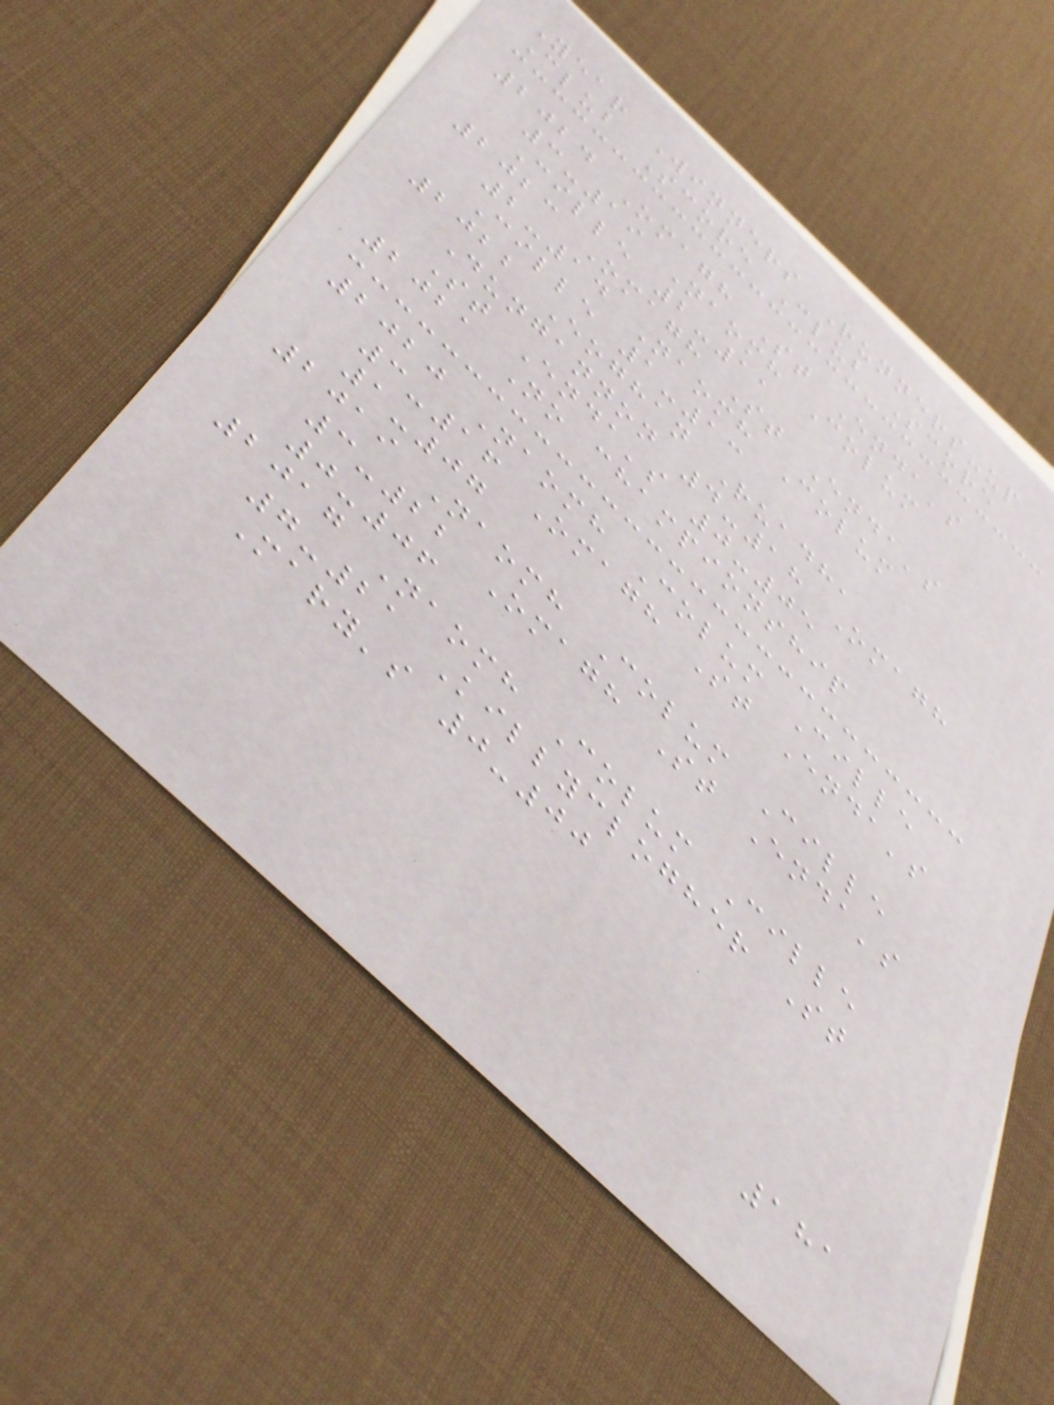Year Winners Runners-up
Club Score Club Score
2024 Omagh St Enda's
3-19 Naomh Colum
Cille 2-11
2023 Omagh St Enda's
2-14 Naomh Colum
Cille 1-13
2022 Eoghan Ruadh,
Dungannon 4-18 Omagh
St Enda's 0-05
2021 No championship
2020 Naomh Colum Cille
3-16 Omagh St Enda's
1-07
2019 Naomh Colum Cille
3-22 Omagh St Enda's
0-06
2017 Naomh Colum Cille
7-21 Killyclogher St
Mary's 0-00
181
